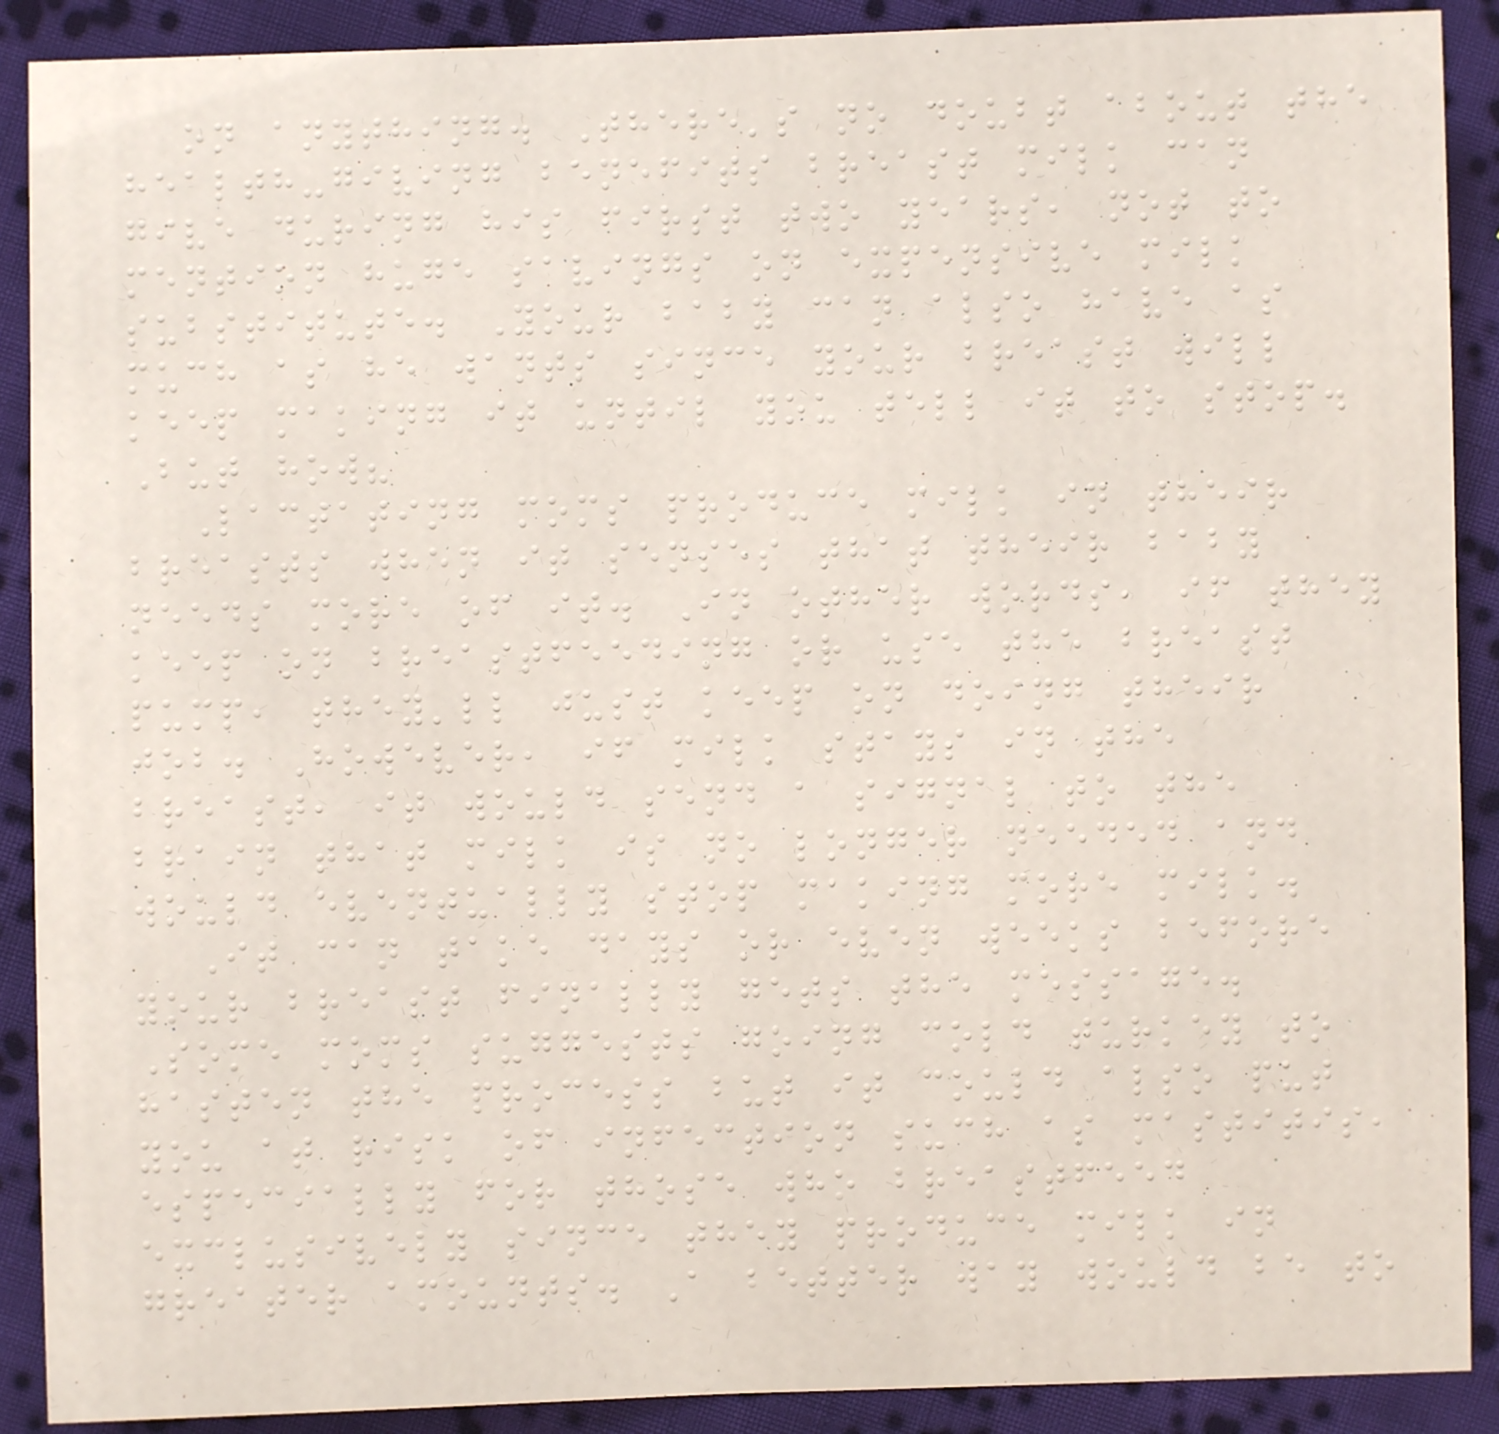on anything. There's no doubt about the
health-giving benefits breast milk can
give during his first two years, not to
mention huge savings on expensive milk
substitute. Your baby can also have as
much as he wants since your breast will
keep making it until you tell it to stop.
But how?
Lactating moms produce milk in their
breasts when it senses that their baby
needs more of it. In other words, if they
keep on breastfeeding or use the breast
pump, they'll just keep on doing their
job. However, if milk stays in the
breast, it would send a signal to the
brain that milk is no longer needed and
would eventually stop making more milk.
It can take days or even weeks before
your breast finally gets the message.
Some moms suggests going cold turkey to
hasten the process but it could also put
you at risk of infection such as mastitis,
especially for those who breastfeed
exclusively since they produce milk in
greater amounts. A better way would be to
